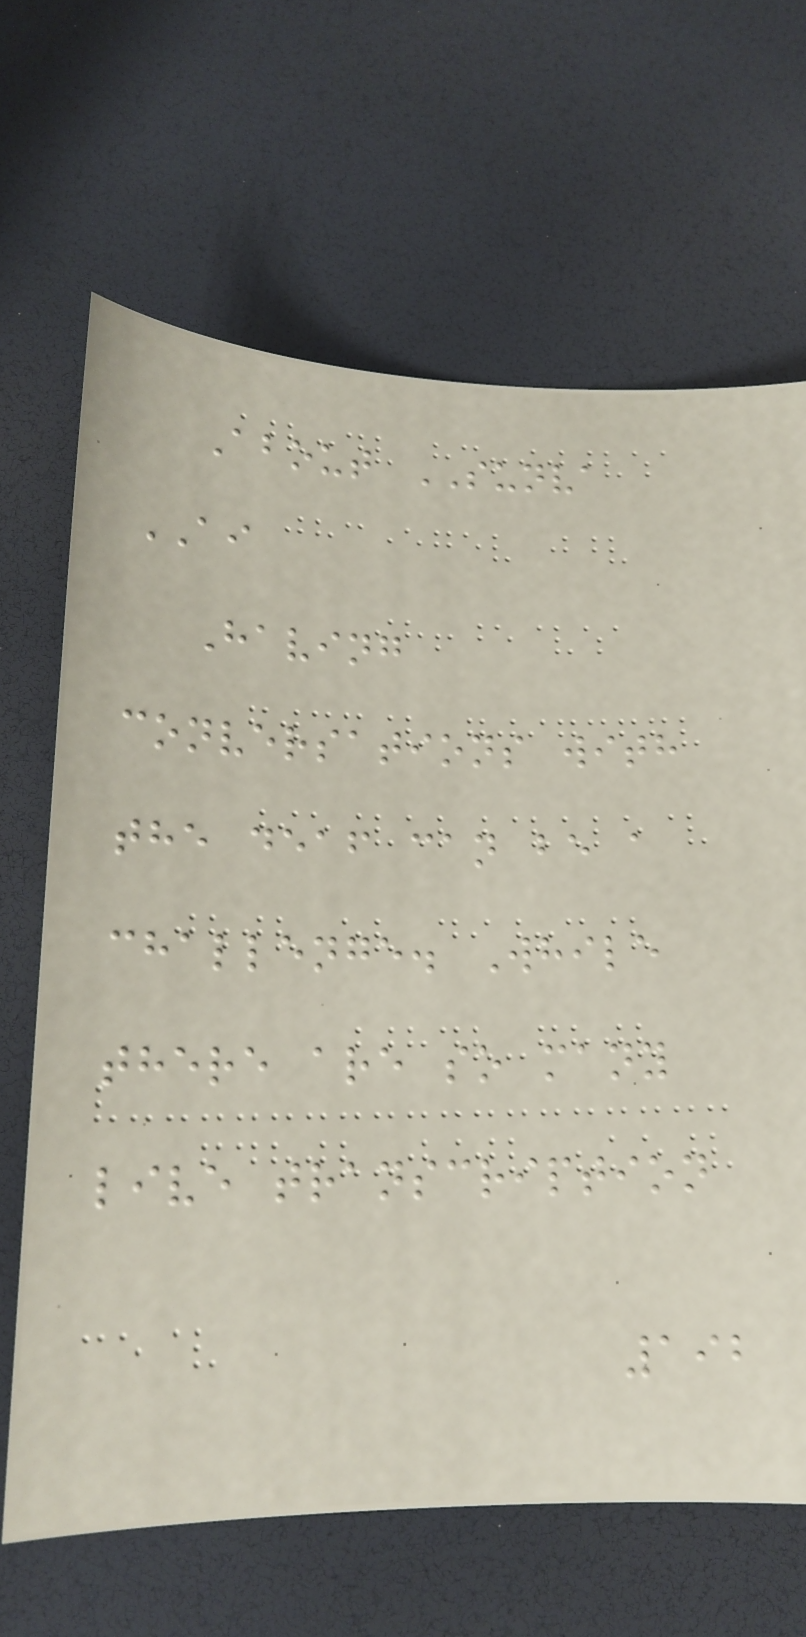About SUNVA
AI
Having
conversations with
the deaf can be a
challenge. While
there are so many
live transcription
192
